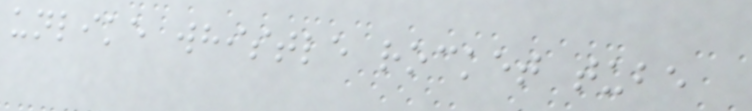unlike whistle rocket tube
